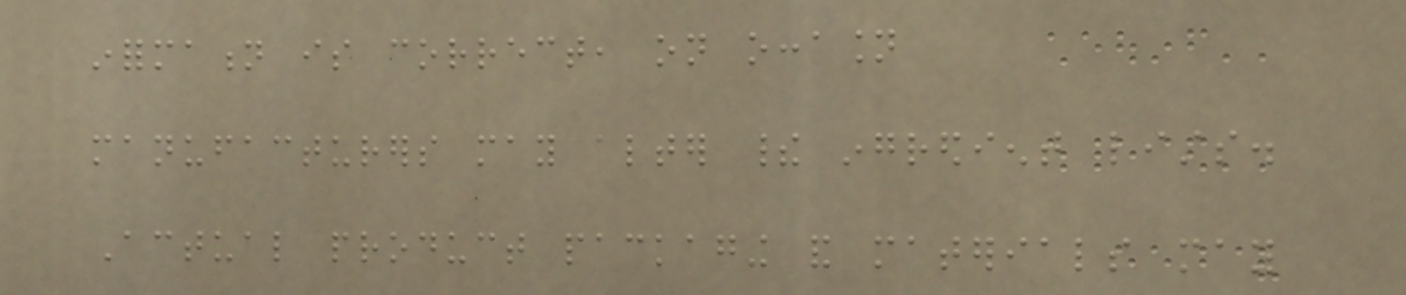information is correct, on occasion
manufacturers may alter their ingredient lists.
Actual product packaging and materials may
